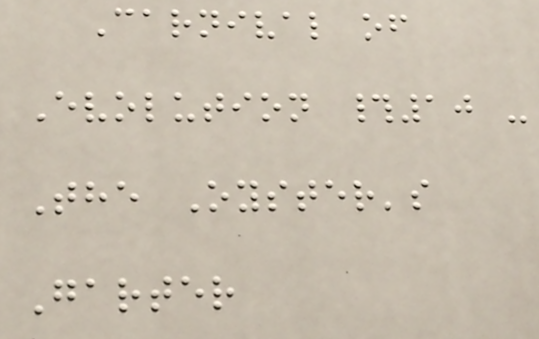Carnival of
Evolution #10 -
The Oyster's
Garter
